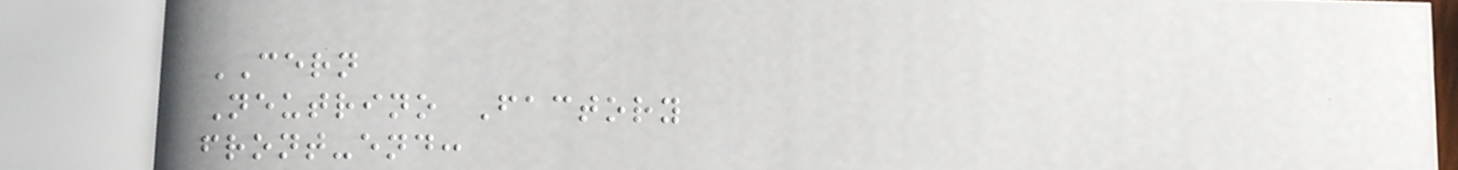CERN
Neutrino Factory
front-end:
